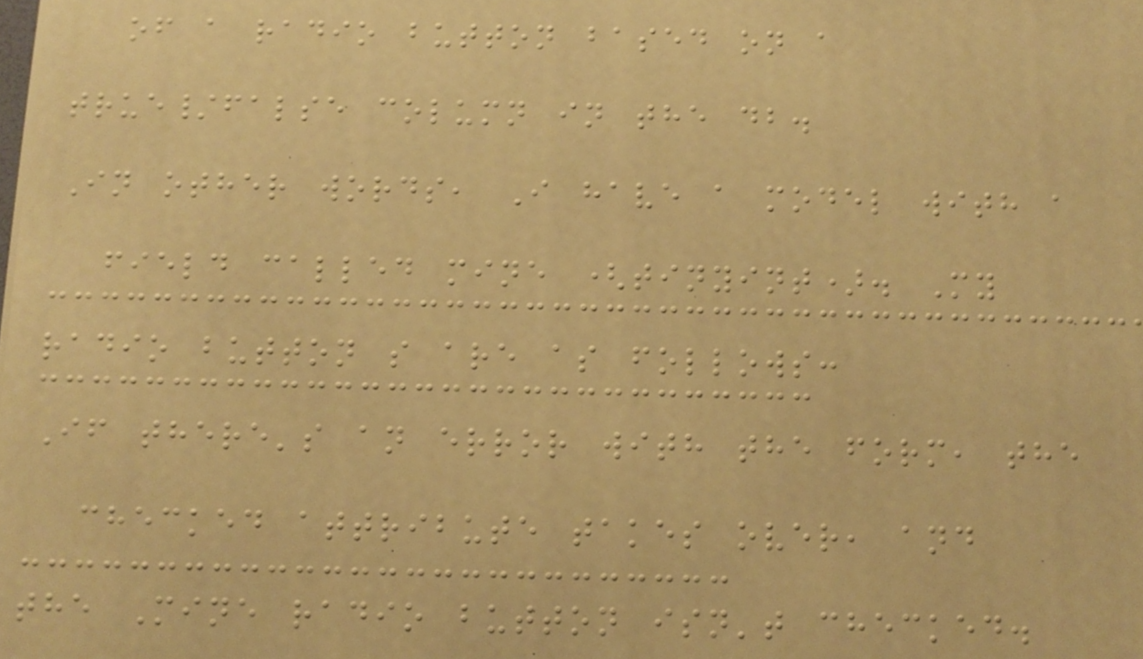of a radio button based on a
true/false column in the db.
In other words, I have a model with a
field called mine (tinyint). My
radio button s are as follows:
If there's an error with the form, the
checked attribute takes over, and
the Mine radio button isn't checked.
